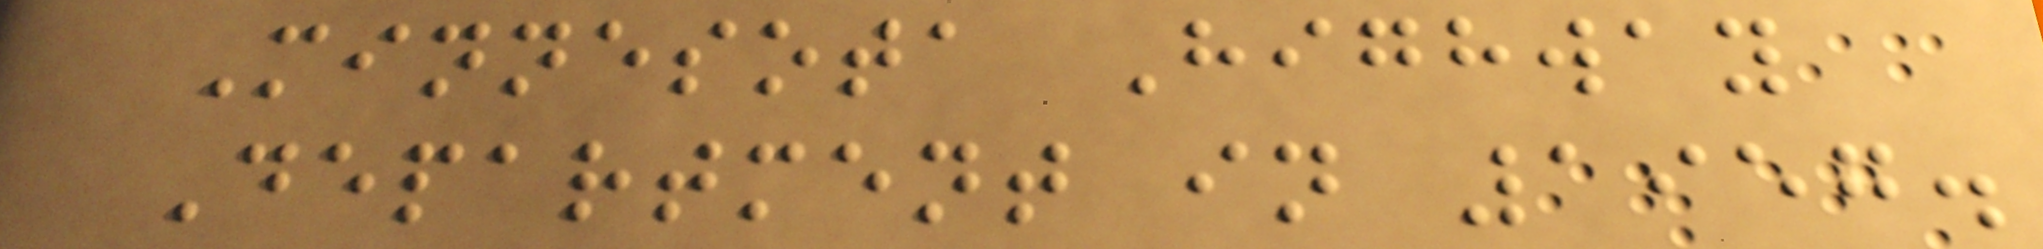Minnesota Highway
Department in 1957.
